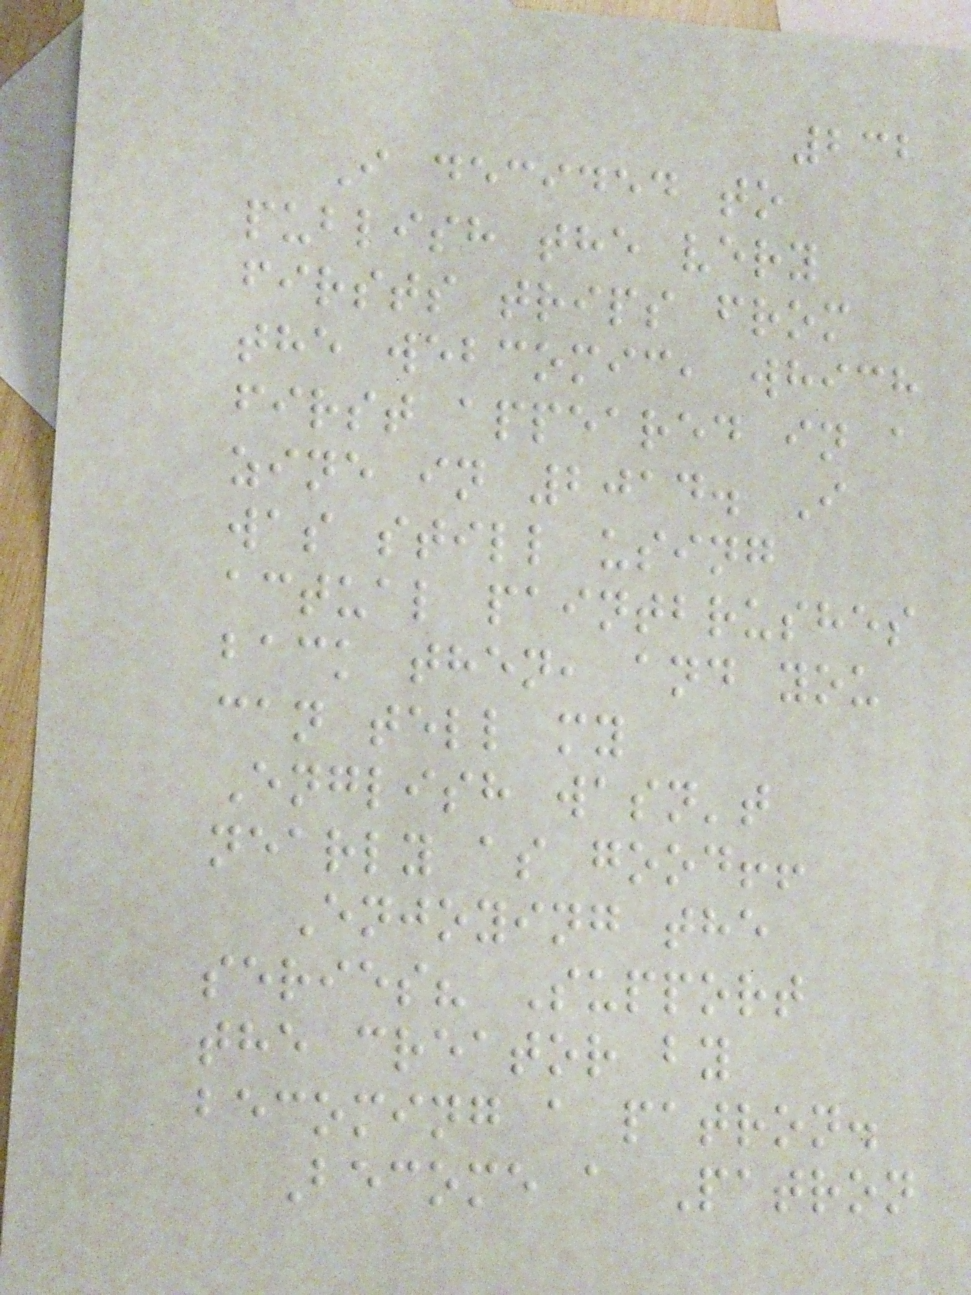232
I decided to
publish the very
firsts trips from
the webcomic, which
first appeared in a
zine in 2014. I
was still using
actual paintbrushes
back then, and you
can tell my
English wasn't
nearly as good!!
Enjoying the
series? Support
the creator by
becoming a patron.
Become a Patron
